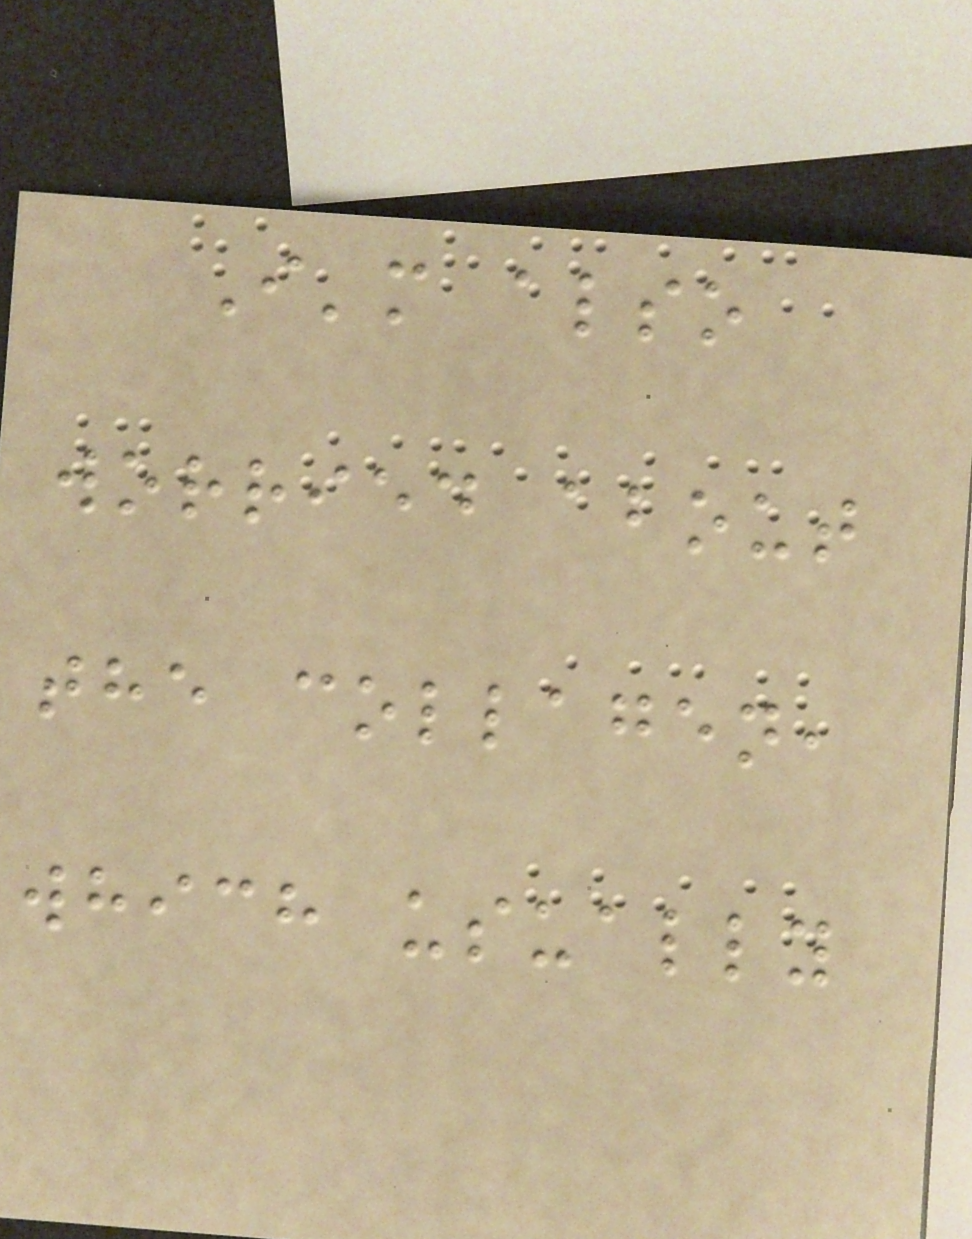I'm also
worried about
the collagen,
which usually
